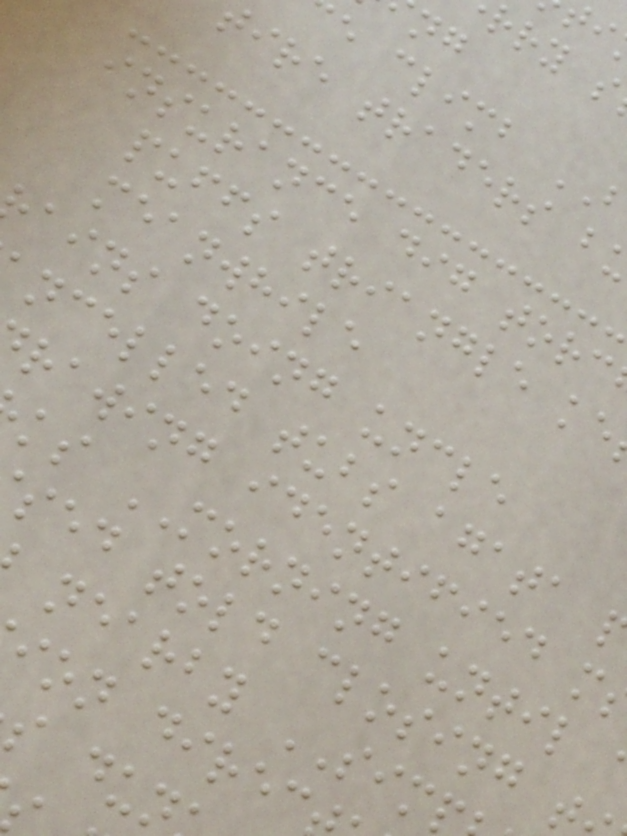e climb
tire traders b
insurance dig torc
puffs triangle ke
meanwhile
ains doing uncle
ncelled tubs agata
rawing identified m
ks MORNING until
sed told closing t
nearby SIM
ion direc
s dun
